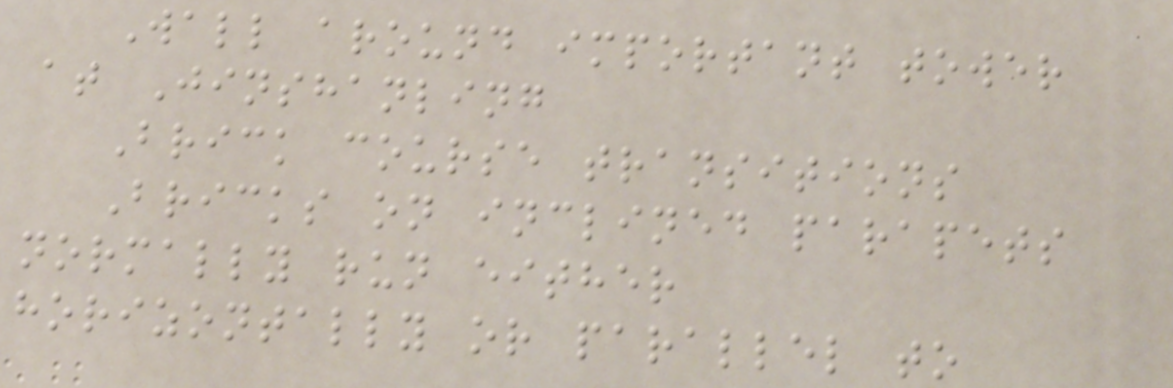Wall around important tower
at Jinshanling
Brick course transitions
Bricks on inclined parapets
normally run either
horizontally or parallel to
